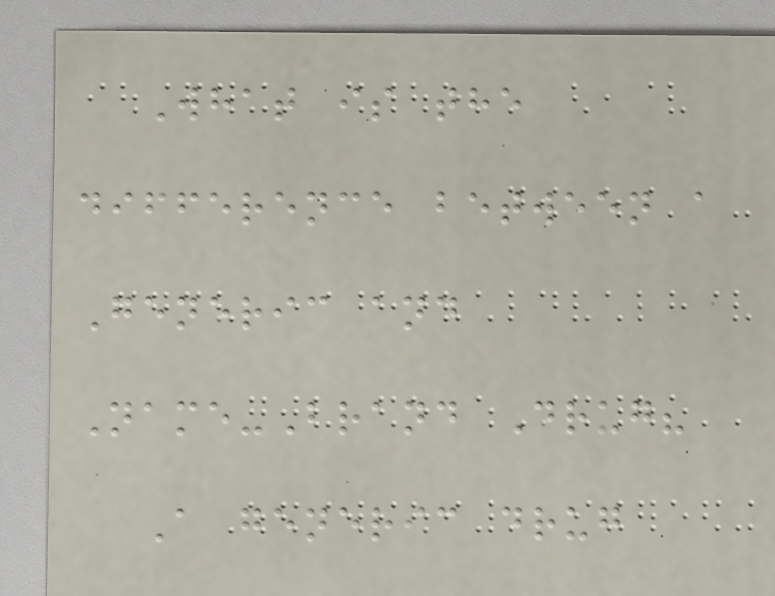What is the
difference between a
Generic and
Name-Brand Drug?
A generic drug
